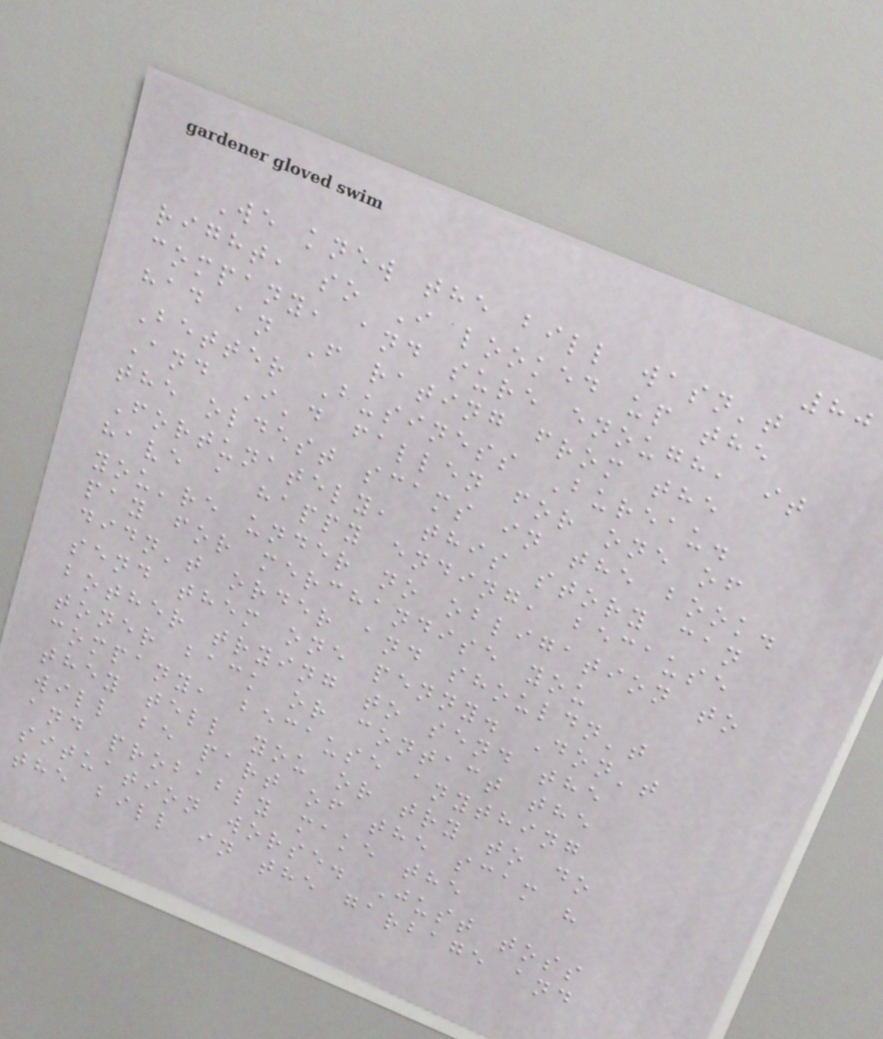80
We knew the bill wasn't
right, so I looked up the
company, and sure enough, it
had an F rating from the
Better Business Bureau.
And I'd fallen for one of
the oldest scams in the book.
Fortunately, this story can
have a happy ending, because
you're under no obligation to
pay for merchandise you
didn't order and shouldn't
send them one penny. Don't
bother trying to send the
toner back or contact the
company, because anything
they tell you or try to do
will be part of the scam "
and probably make the
situation worse. Just toss
the bill in the garbage and
